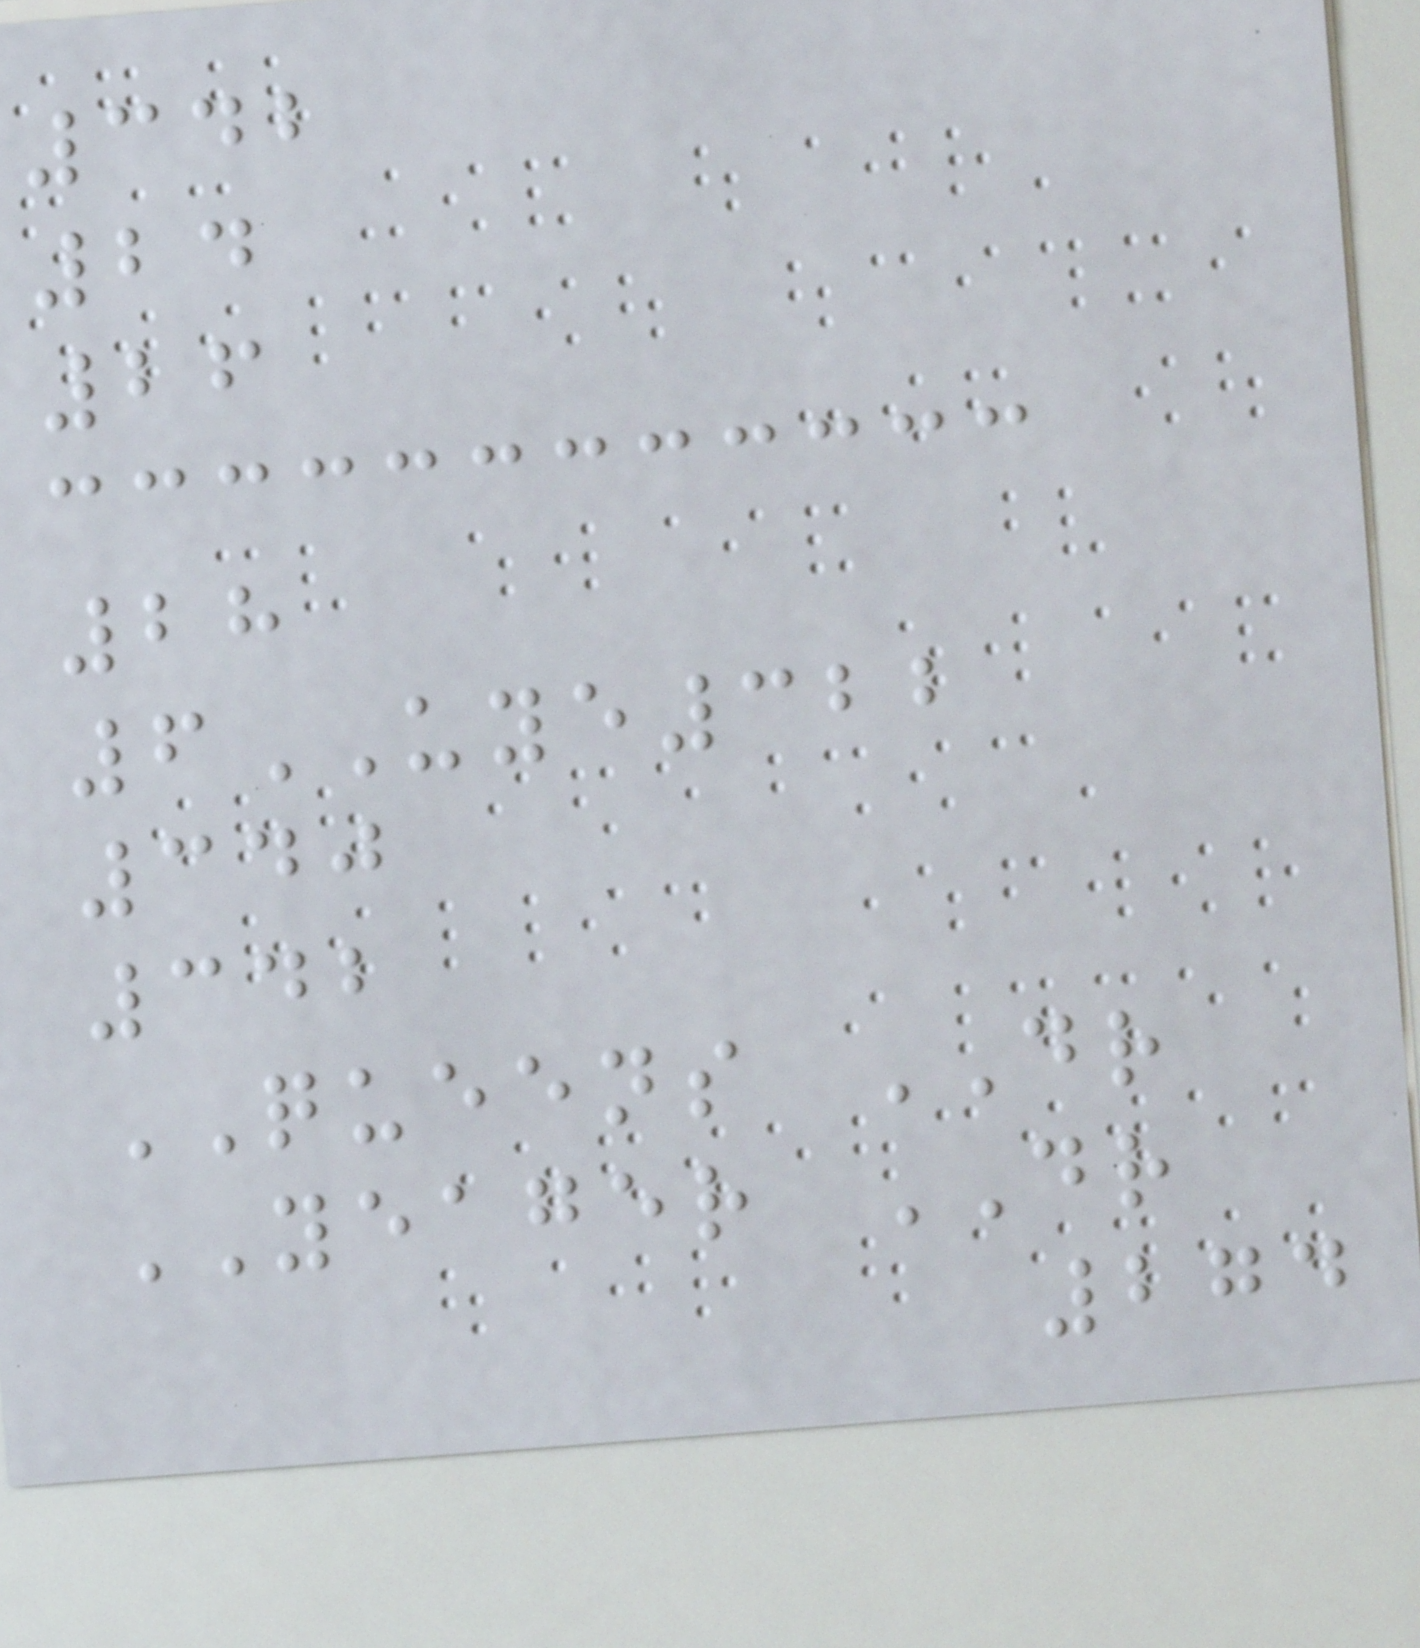342
24
26
28
6UYE322
340
342
QUEENS DR
YEAGER DR
274
